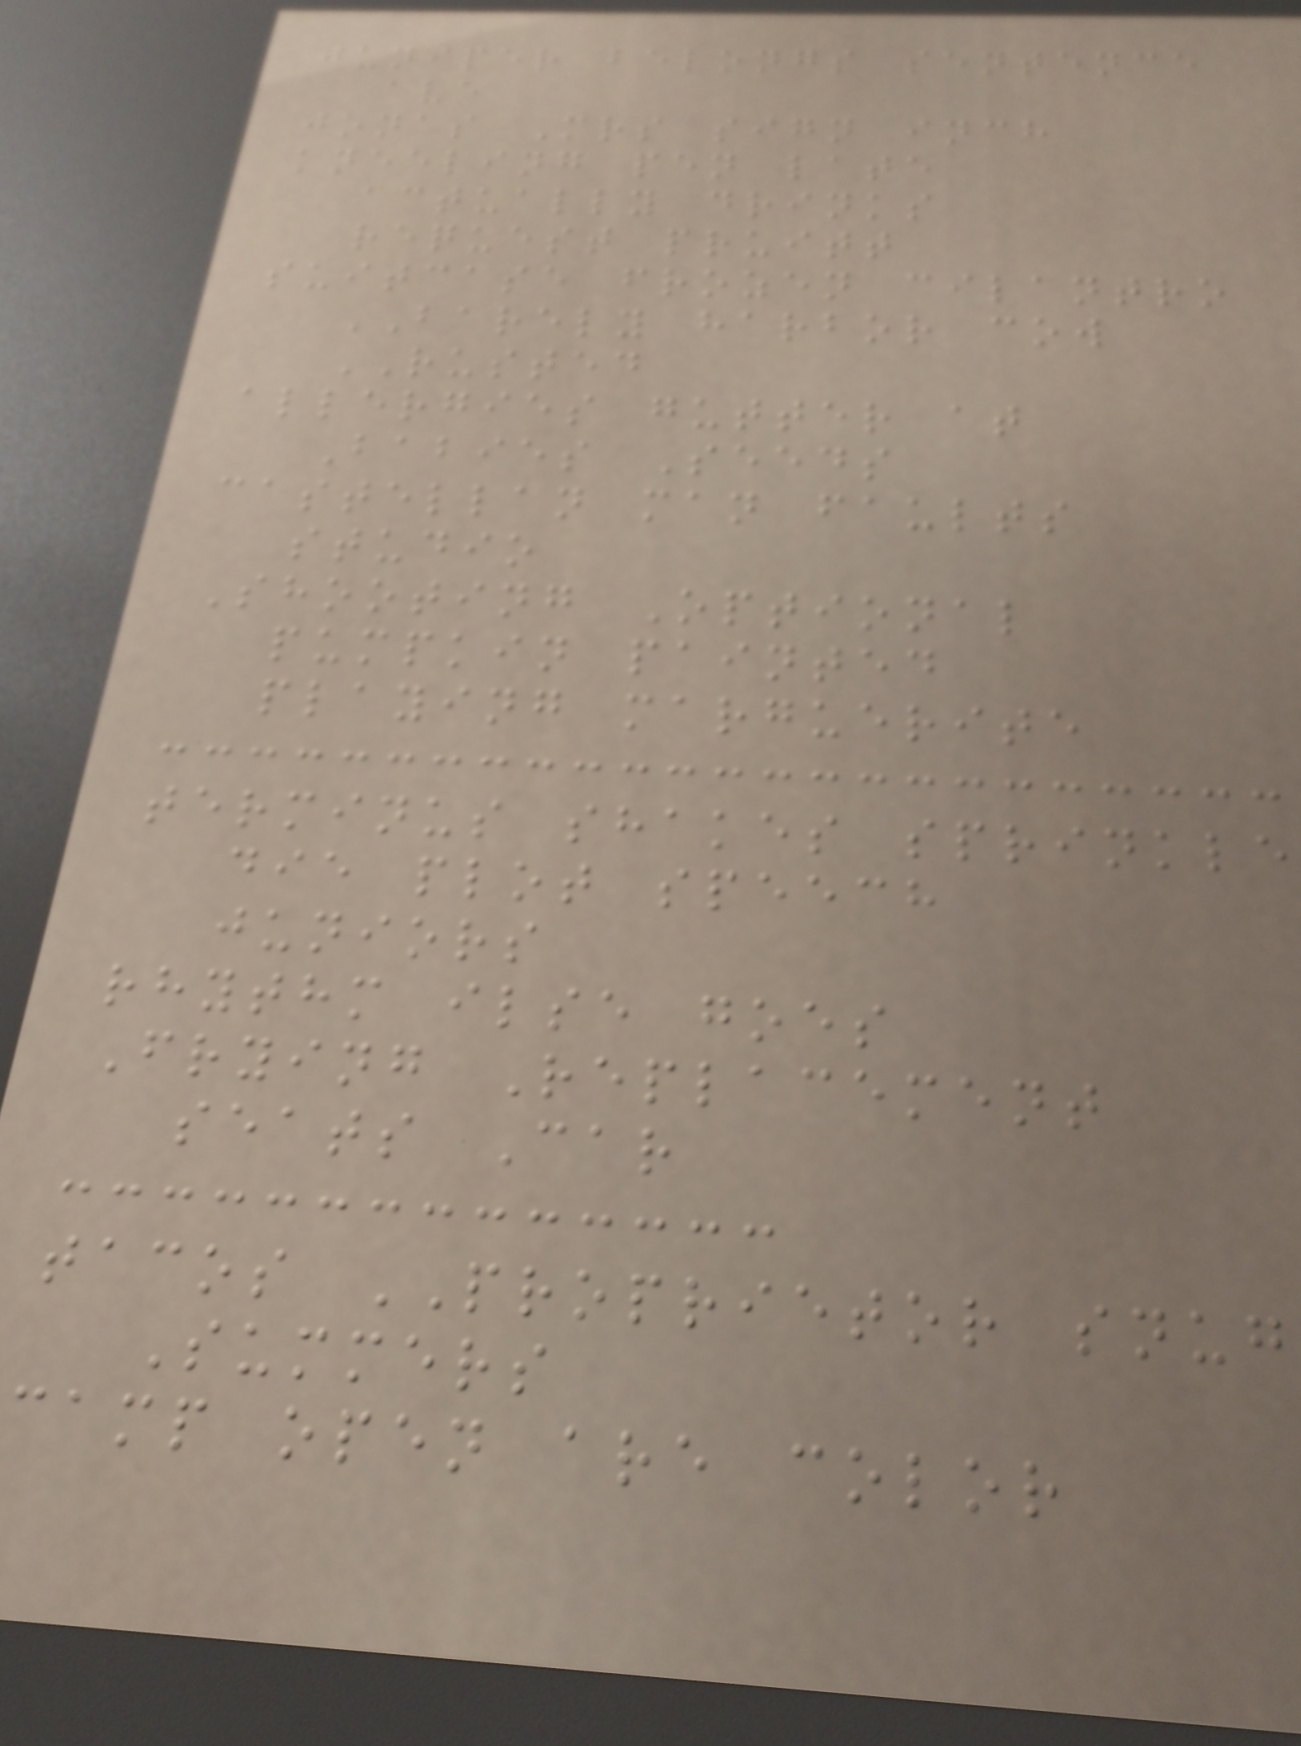juniper belongs sentence
ave
jonas Mrs sign inch
kneeling pen late
actually drinks
request pruitt
suitcase frozen cilantro
BARELY harbor cow
RUSTED
allergies gutter at
Babies Seeds
castellan man faults
studio
Shooting Optional
pumpkin painted
playing marguerite
terminus shakes sprinkle
die plot speech
juniors
rhythm ilse goes
Frying Replacement
seats Car
tacos PROPRIETOR snug
Summers
camp open are color
